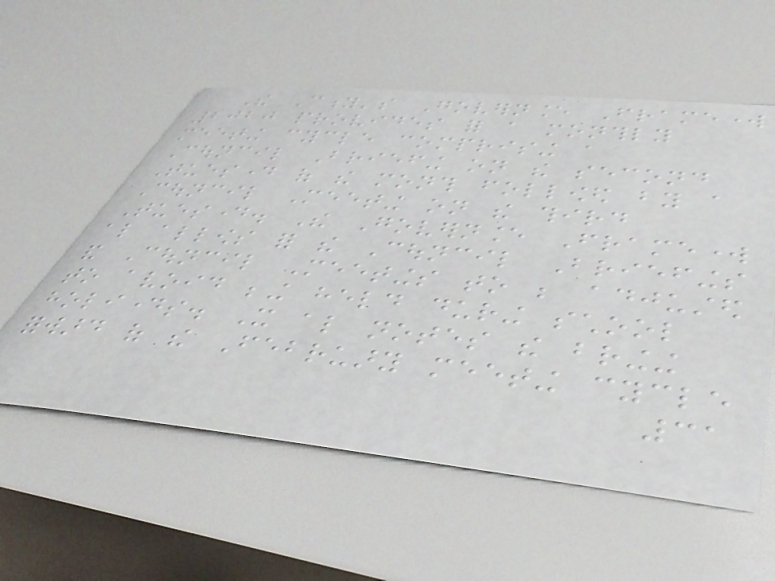The City's Governance Framework
2020 provides for a monthly
meeting cycle comprising a
Council Briefing on the second
Tuesday of the month followed by a
Council Meeting on the third
Tuesday. The Governance Framework
also allows for the Council Briefings
and Council Meetings to be adjusted
to avoid being held during school
holidays. It also notes the bringing
forward of the February meeting cycle
31
